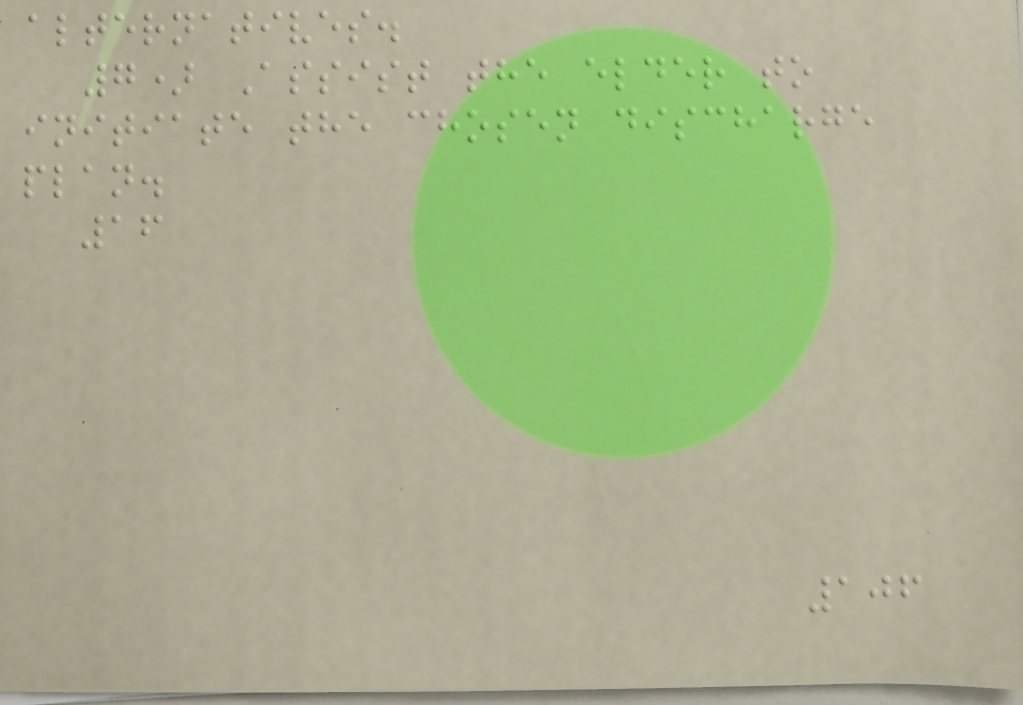alternatives.
7) Assist the elder to
initiate the chosen discharge
plan.
16
106
